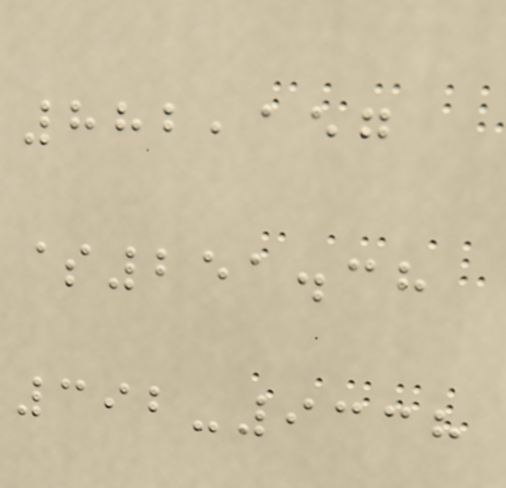882,157
$251.38
392-9338
